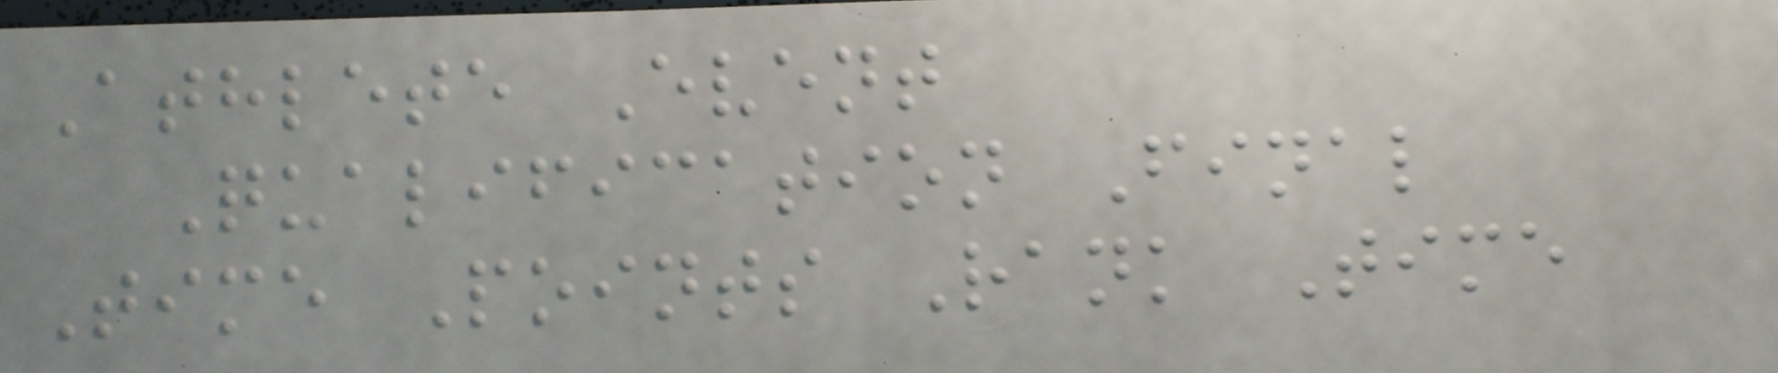Athlete Event
Qualification Final
Time Points Rank Time
